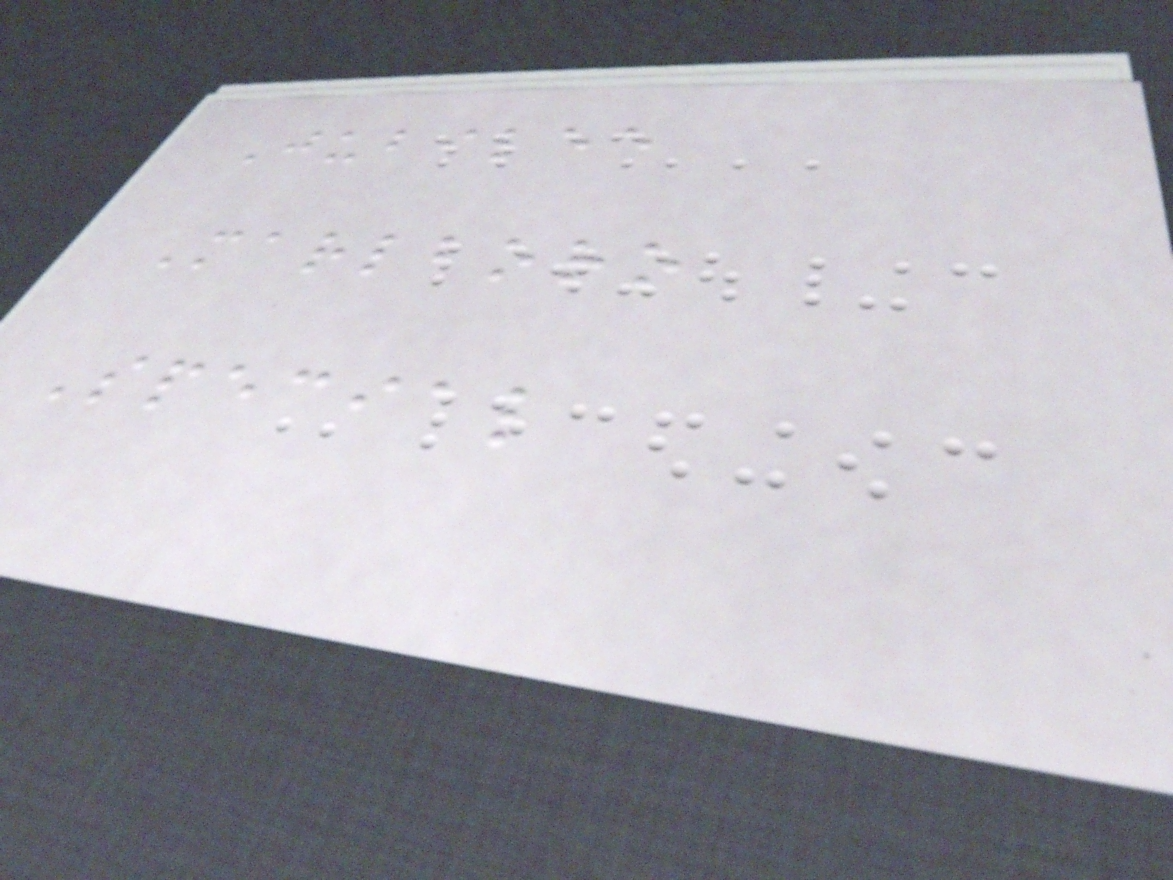Jubilee
Marlboro
Special
